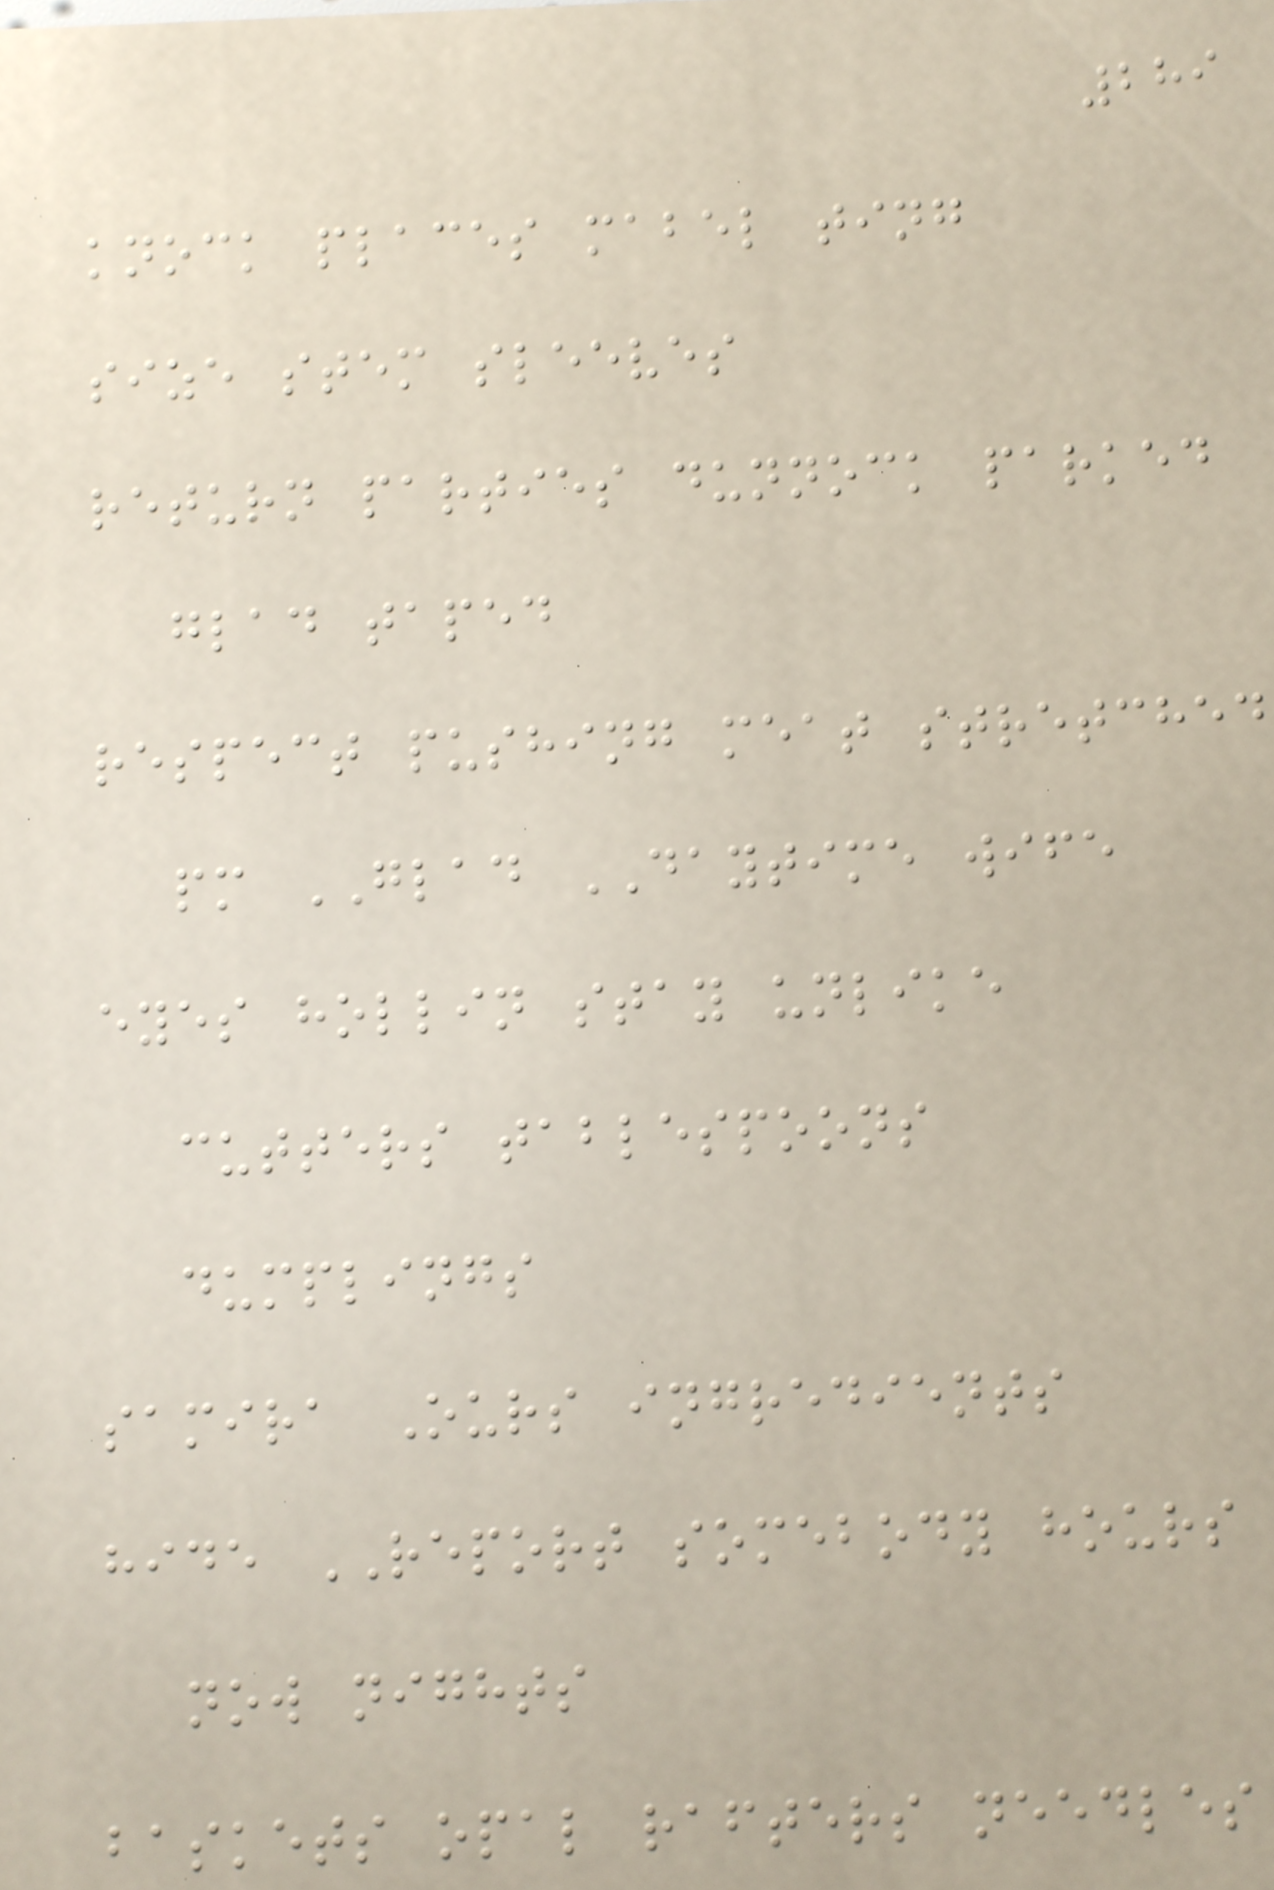289
knock places mabel ting
size stem sleeves
return parties dunnock parked
glad taped
respect pushing meat stretched
pm GLAD DAYTIME wife
eyes hollin stay unlike
cutters tablespoons
dumplings
samira Ours ingredients
hide REPORT somebody hours
now nights
baskets opal rafters needles
